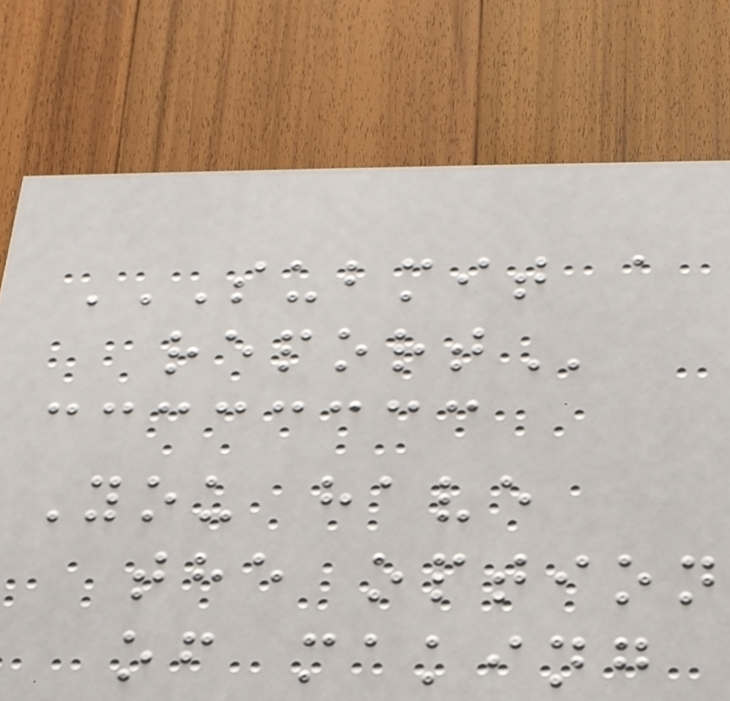SUBMIT A
REPORT
You have
the option
of making
